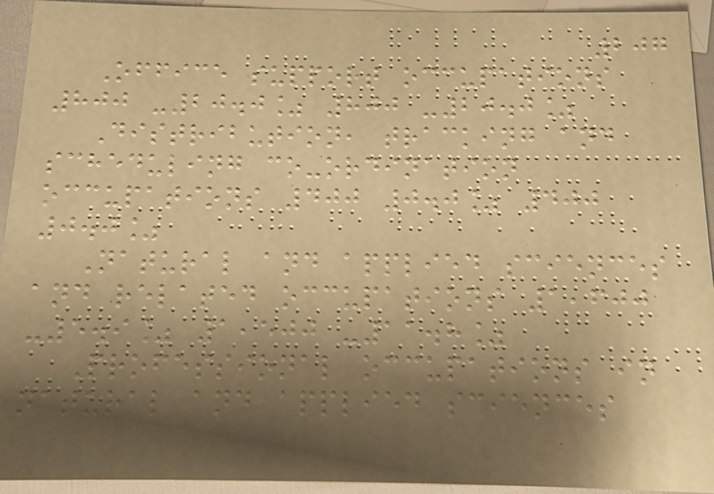207
Office support occupations
800 -20.0% 800 -20.0%
Distribution, tracking and
scheduling co-ordination
occupations 400 0.0% 400
0.0%
Natural and applied sciences
and related occupations 1,600
-5.9% 1,500 -11.8%
Professional occupations in
natural and applied sciences
